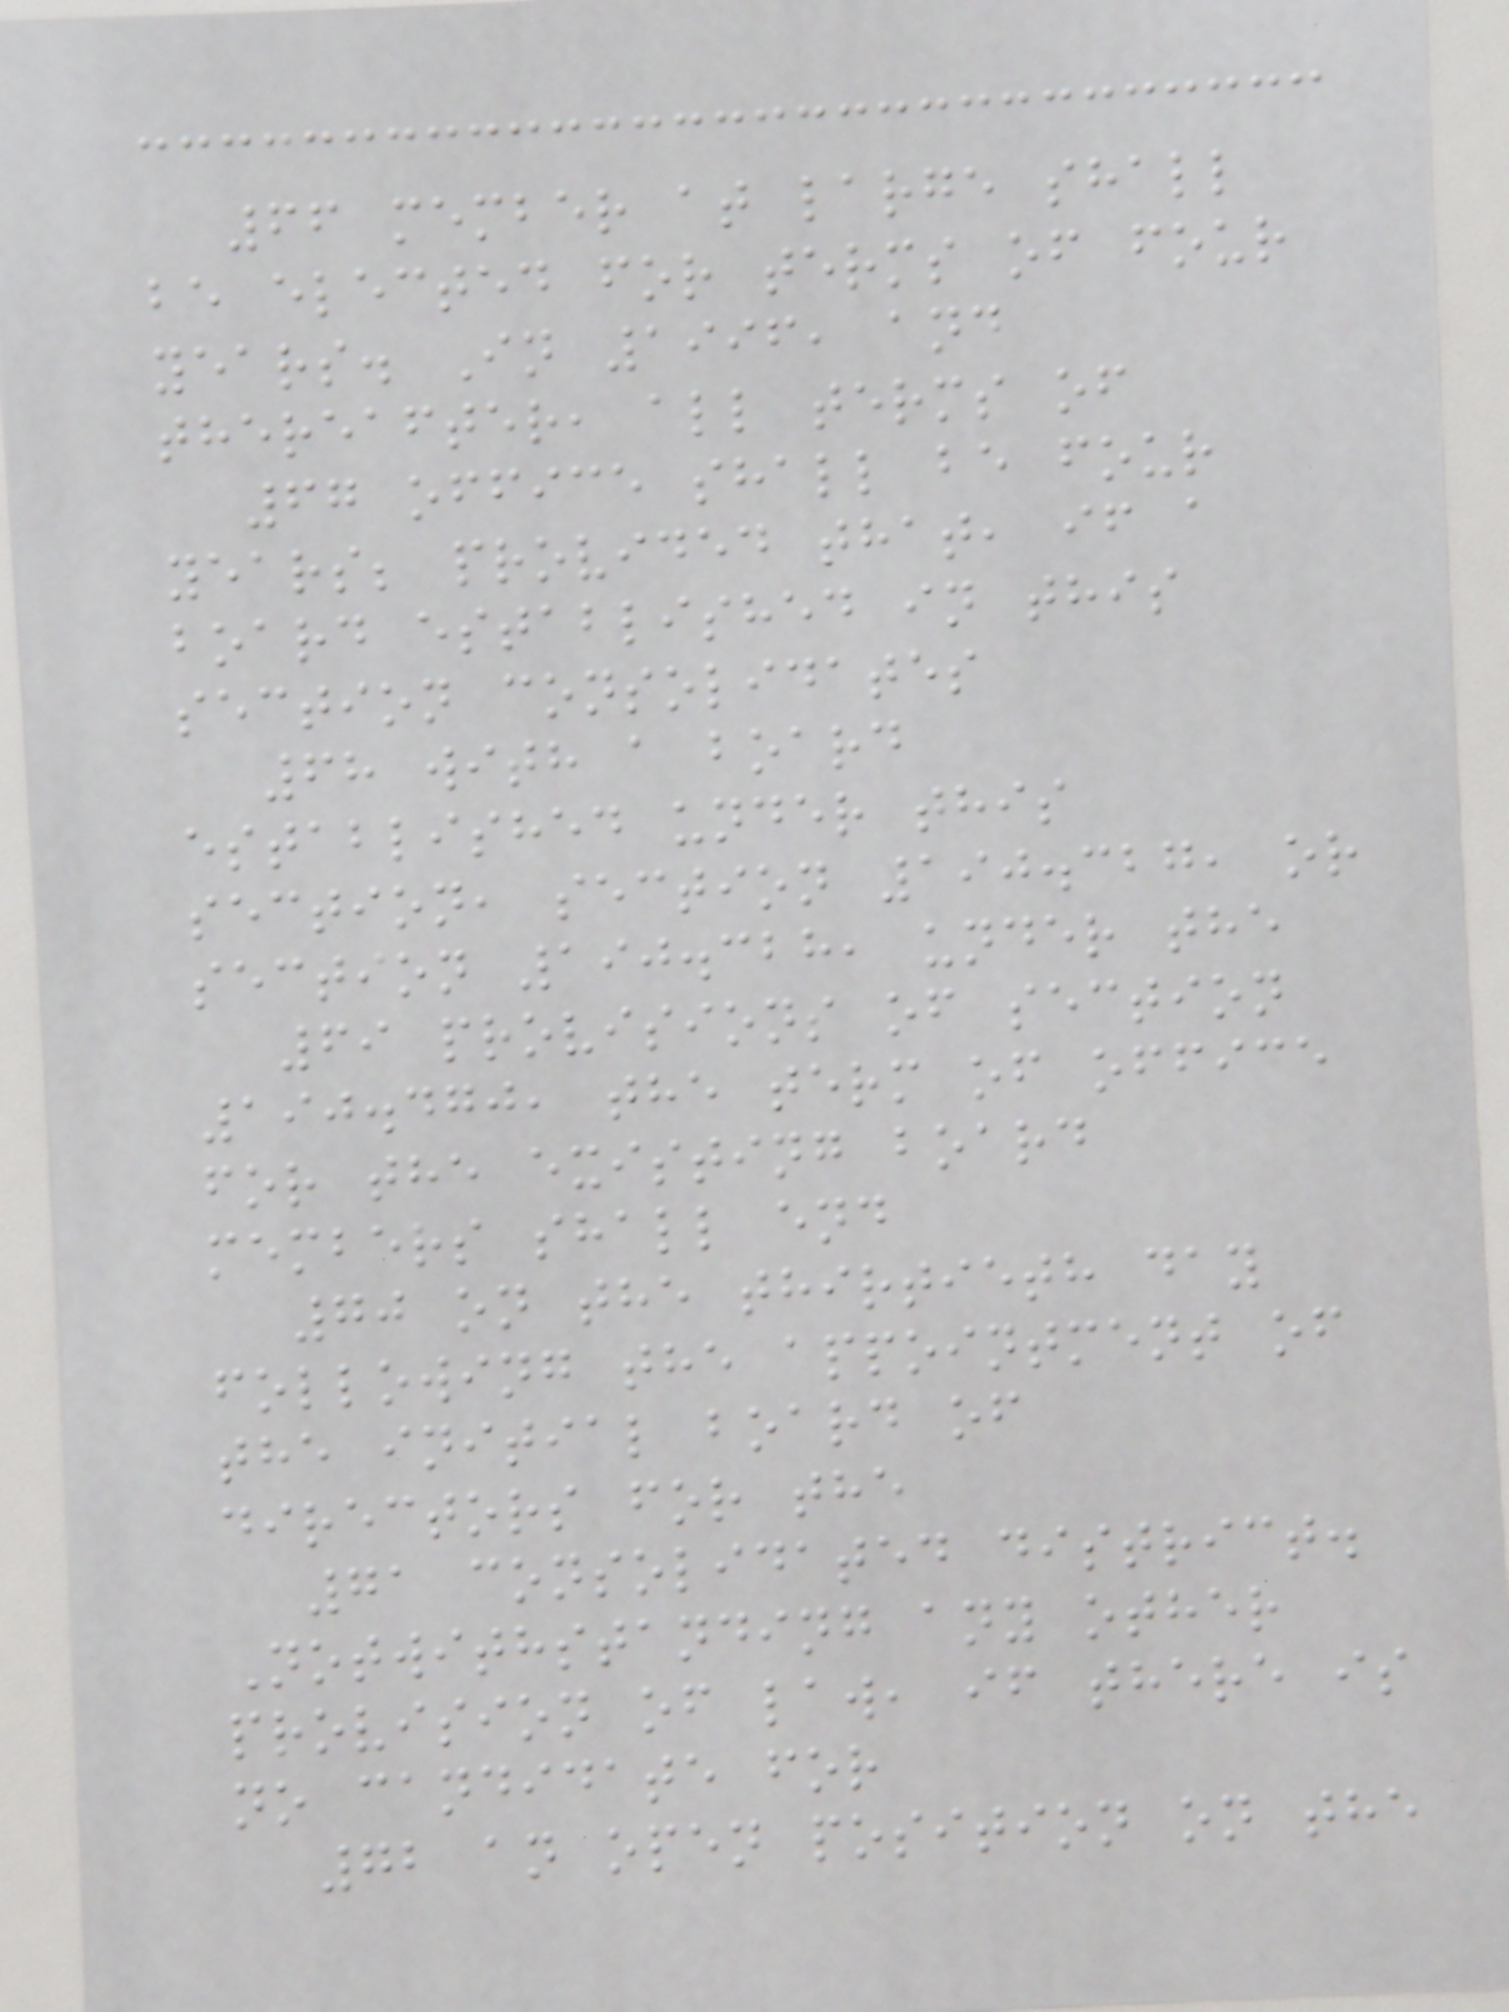66 member at large shall
be elected for terms of four
years. In 1996, and
thereafter, all terms of
67 office shall be four
years; provided that, if a
board established in this
section consolidates
68 with a board
established under this
section, section 190.327, or
section 190.328, under the
69 provisions of section
190.470, the term of office
for the existing board
members shall end
70 on the thirtieth day
following the appointment of
the initial board of
directors for the
71 consolidated district.
Notwithstanding any other
provision of law, if there is
no candidate for
72 an open position on the
